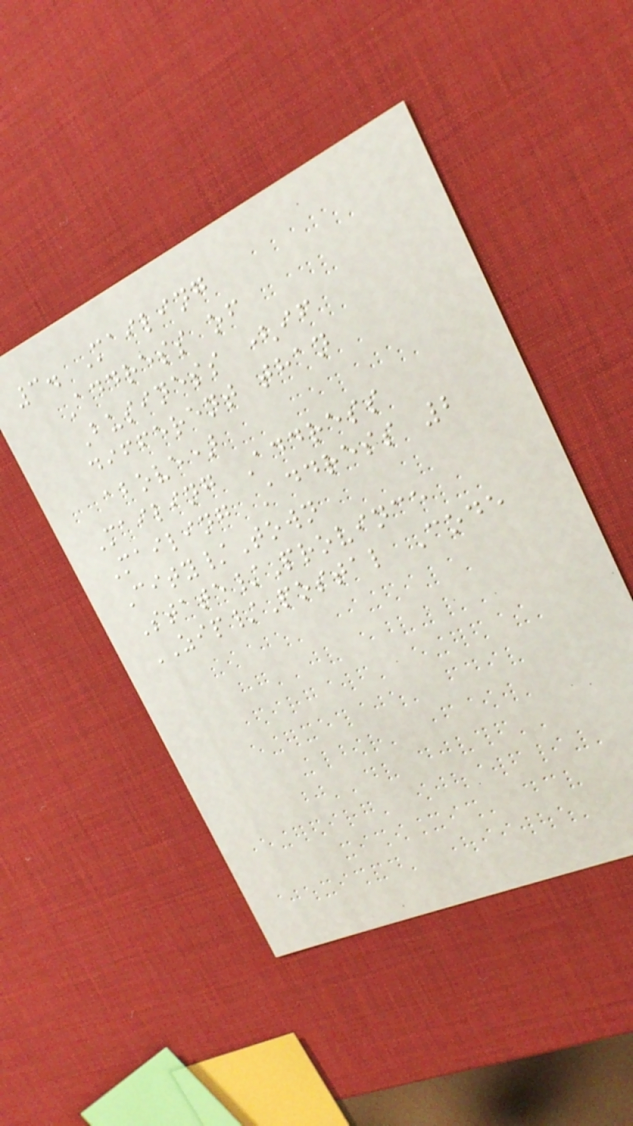3. Mailing
Address of
Business (if
different than
above)
Mailing Address
Mailing Address 2
City/Town
State/Province
ZIP/Postal Code
